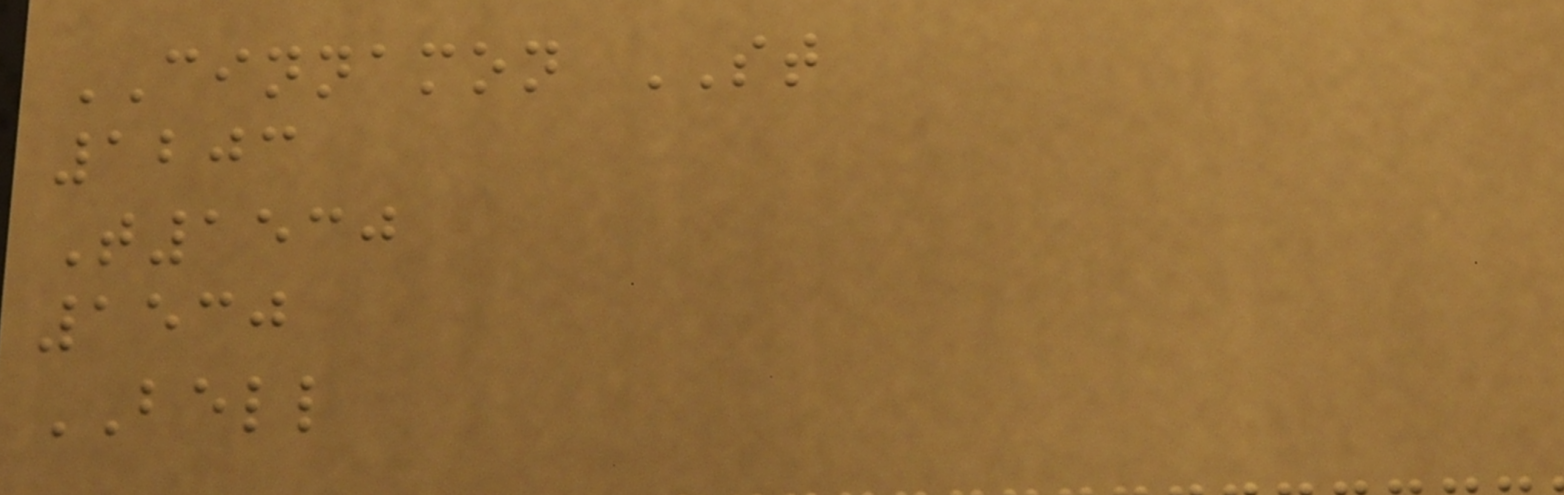CINNAMON ST
1203
T1530
1530
BELL
